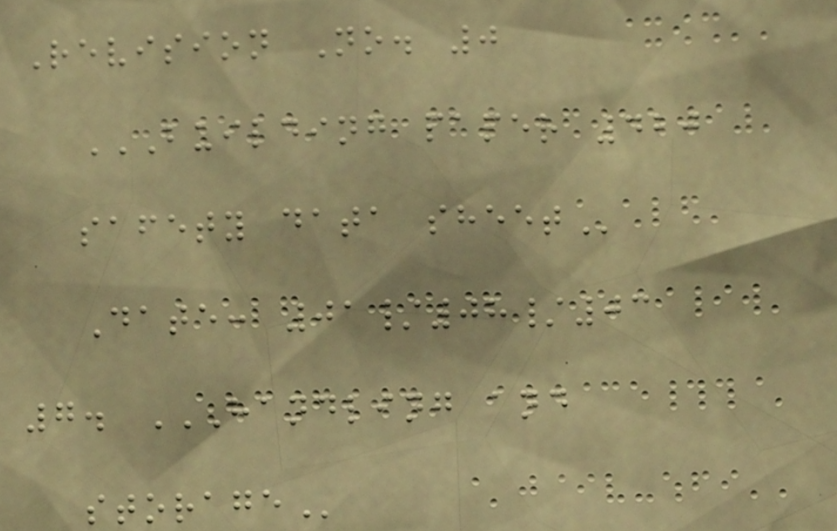Revision No. 0
BUILDING PAPER 420
SAFETY DATA SHEET
Date: 01/08/03
7. HANDLING AND
STORAGE
